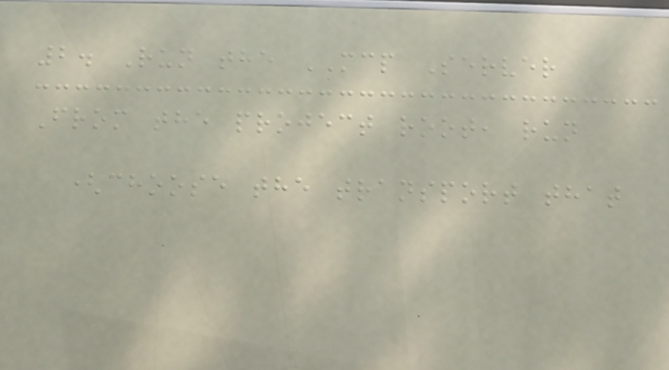2. Run the MCP Server
From the project root, run
(choose the transport that
